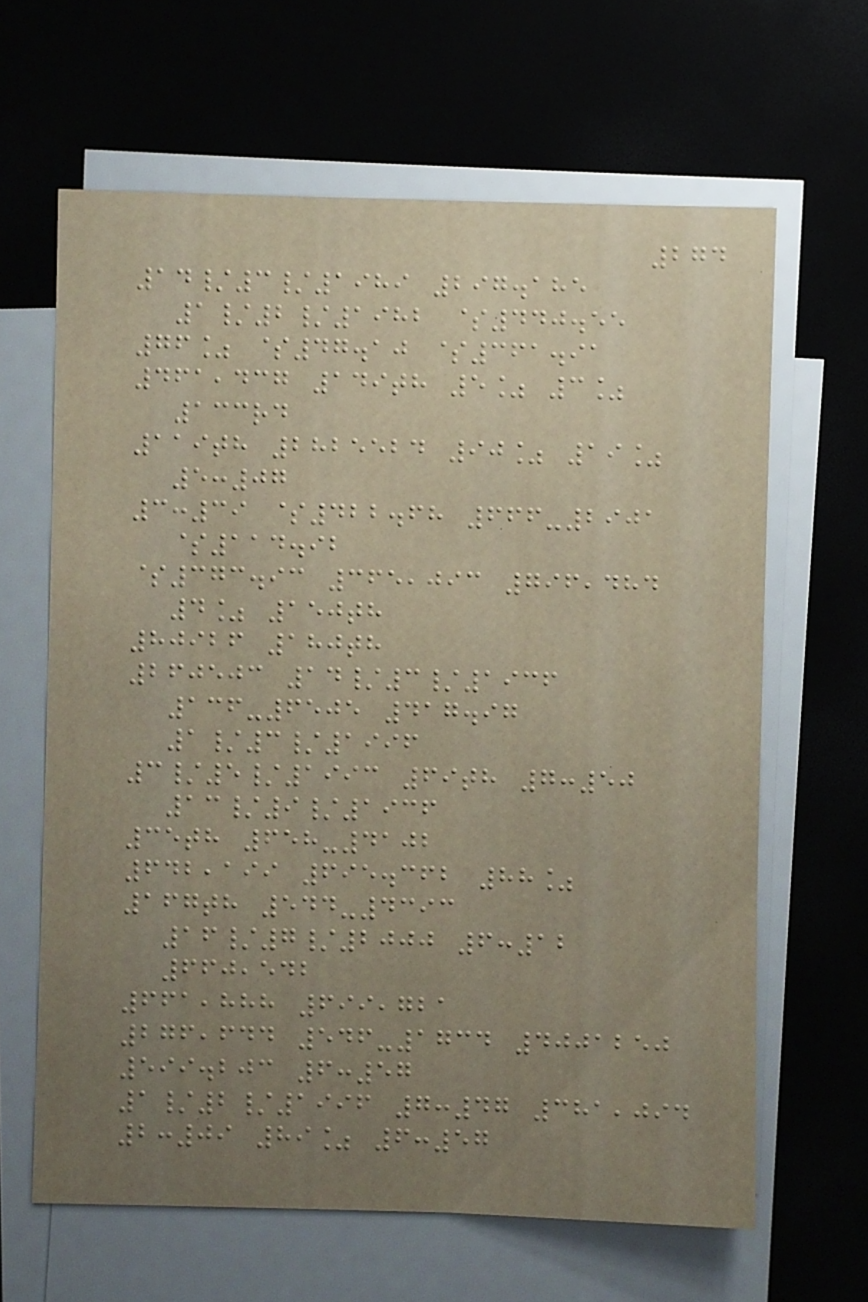274
14/3/1989 297.185
1/2/1982 $440.55
76% $47.10 $361.91
461,437 149th 5% 3%
133rd
119th 2825524 90% 19%
5:07
3:39 $422.68 666-2901
$114.92
$373.93 365,093 796,484
4% 150th
80926 180th
260503 14/3/1936
136-6505 417.97
1/3/1996
3/5/1993 69th 7:50
13/9/1936
35th 658-4102
642,199 695.362 88%
167th 544-4393
16/7/2000 6:12
660,542
661,888 699,721
276,644 546-1734 4001250
599.203 6:57
1/2/1996 7:47 381,094
2:09 89% 6:57
